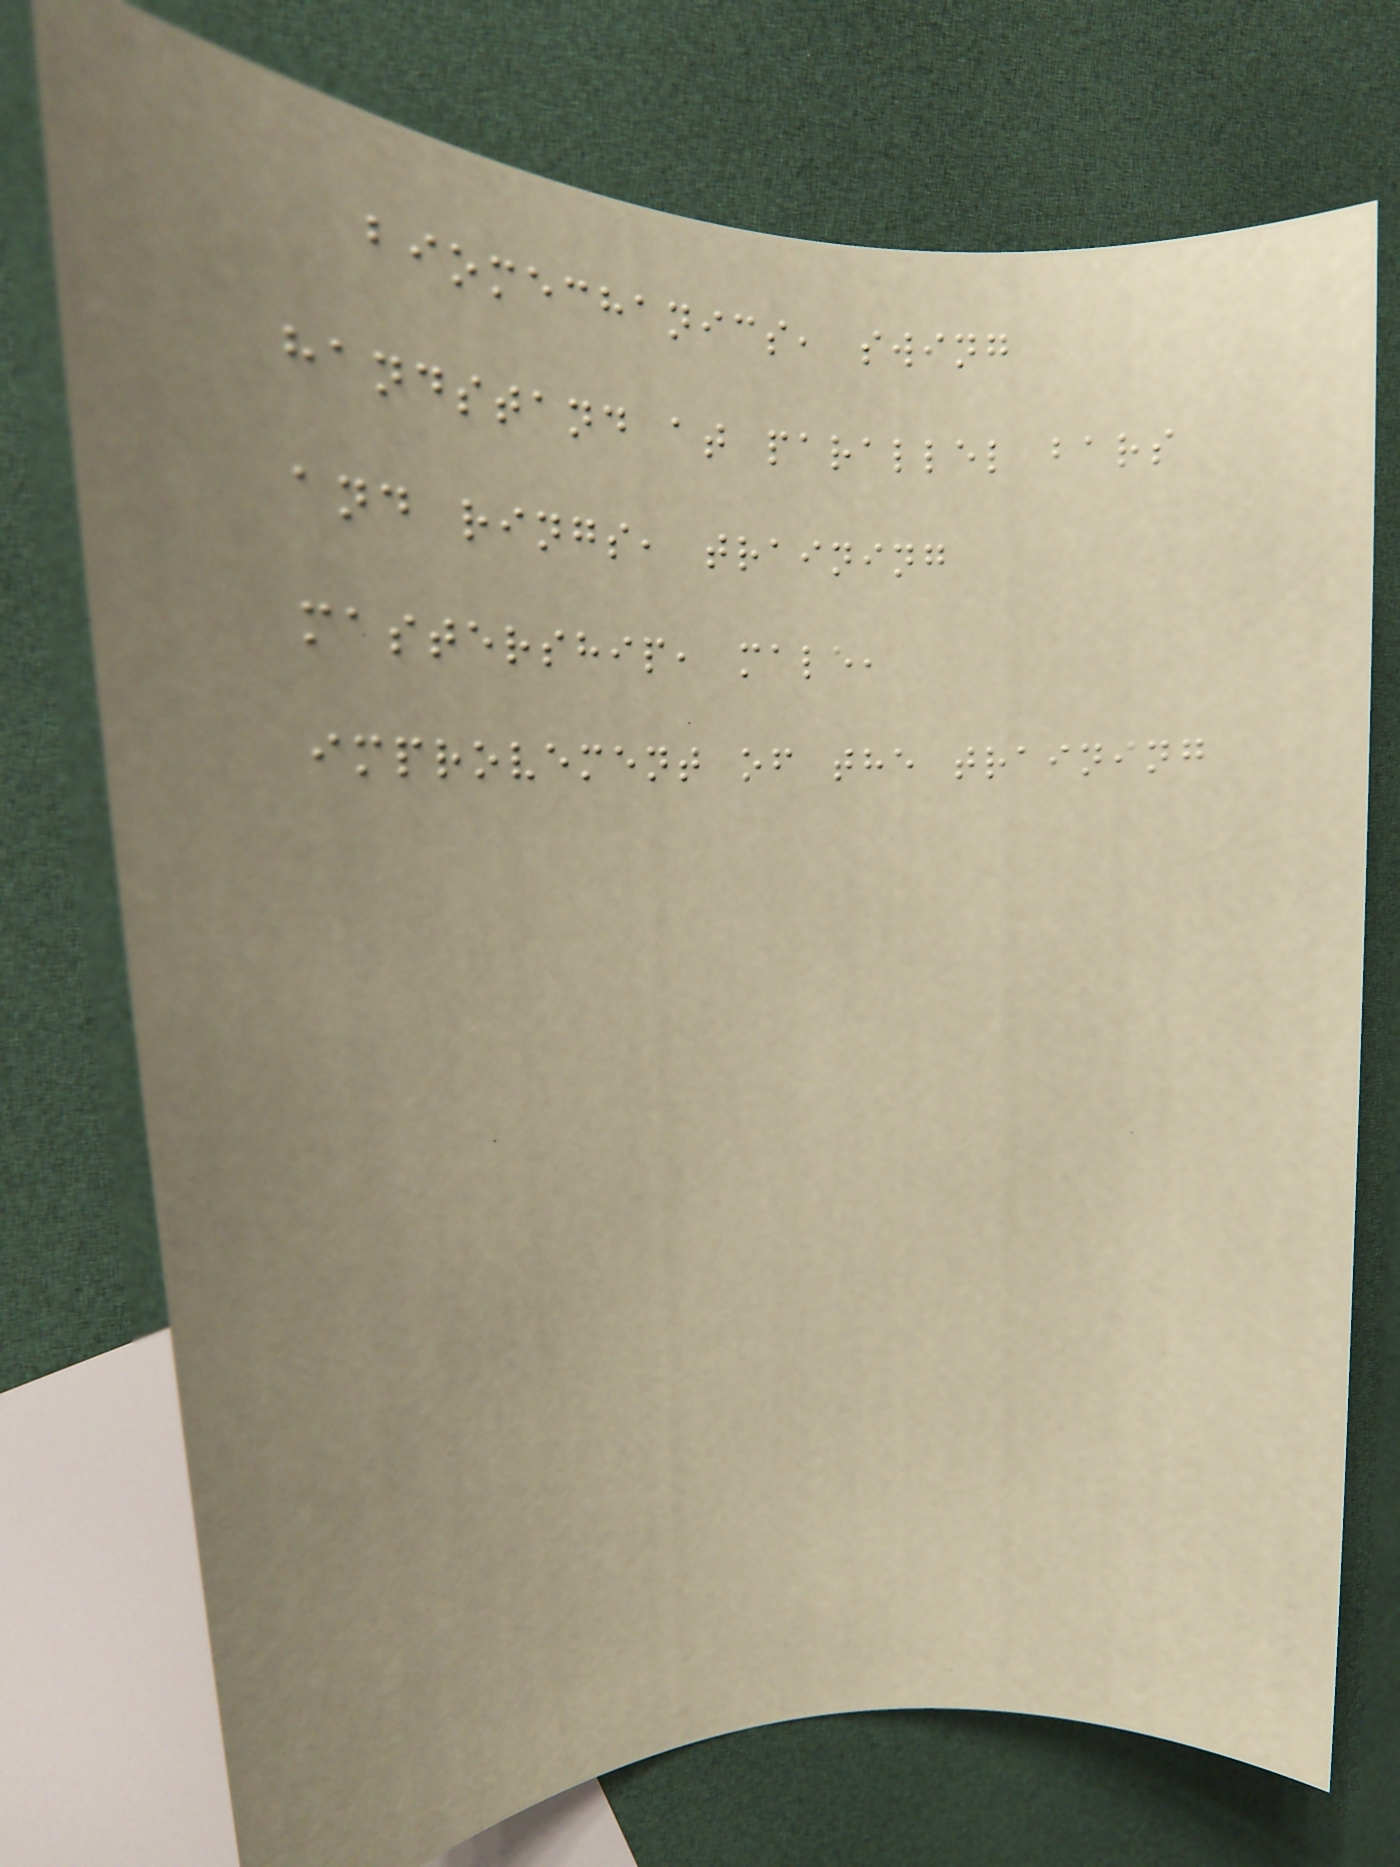biomechanics, swing
handstand at parallel bars
and rings, training
mastership, male,
improvement of the training
